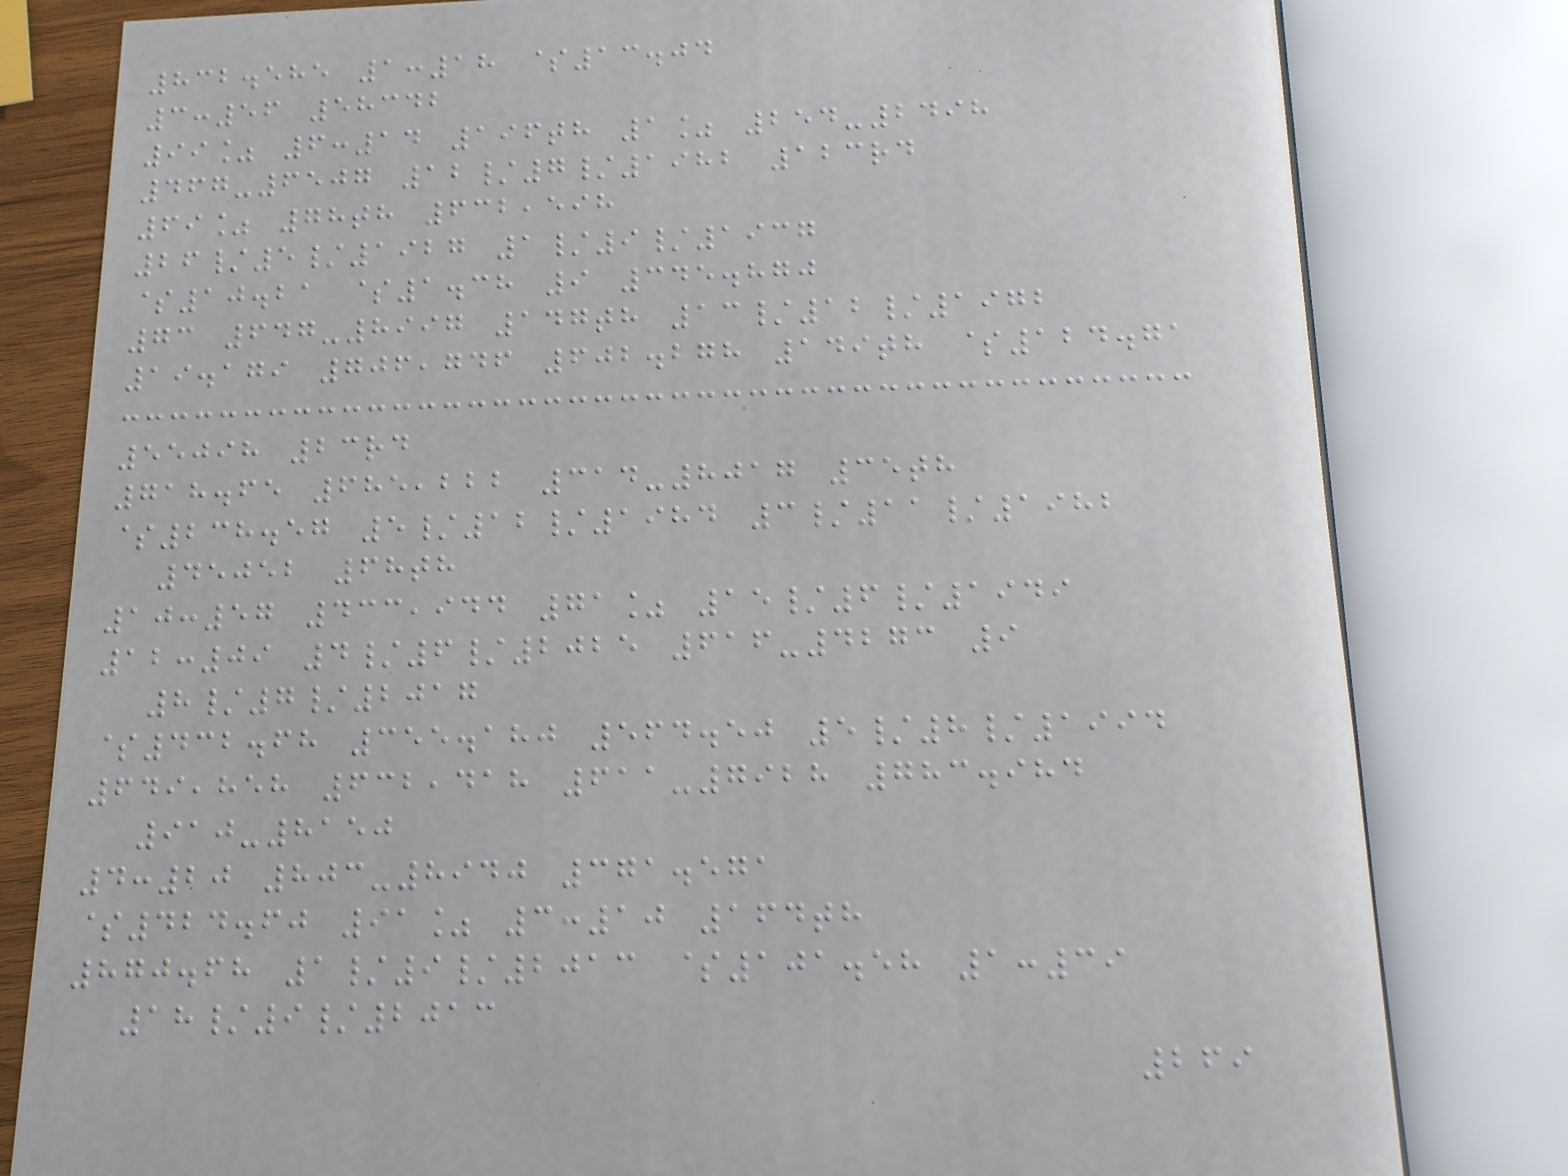832.585 1:18 $13.04
3:56 58342
99% 6:14 196th 1% 254-2498
467-6507 12/7/1982 123rd
69% 78th 632,598
26/5/1927 1/9/1937
$10.21 $1.38 9 345.870
73 647-8997 147th 13/12/1972
19.179 706,746 602.278 149th $124.71
55098 23rd
718.65 685,222 314-8017 35th
$238.57 5/12/1984 3/11/1982
45052 68th
10:57 433,944 71% 15/6/1949
12:09 4/6/2025 616-4273 9
8/7/2017
$432.68 355.180 564.50 5/8/1994
649,858 632,418 611-7928 783.984
910-8150
4:20 803-8940 371.571
$424.60 91% 3:10 164th
870.68 1/9/2013 $101.58 1:39
18/9/2013
269
